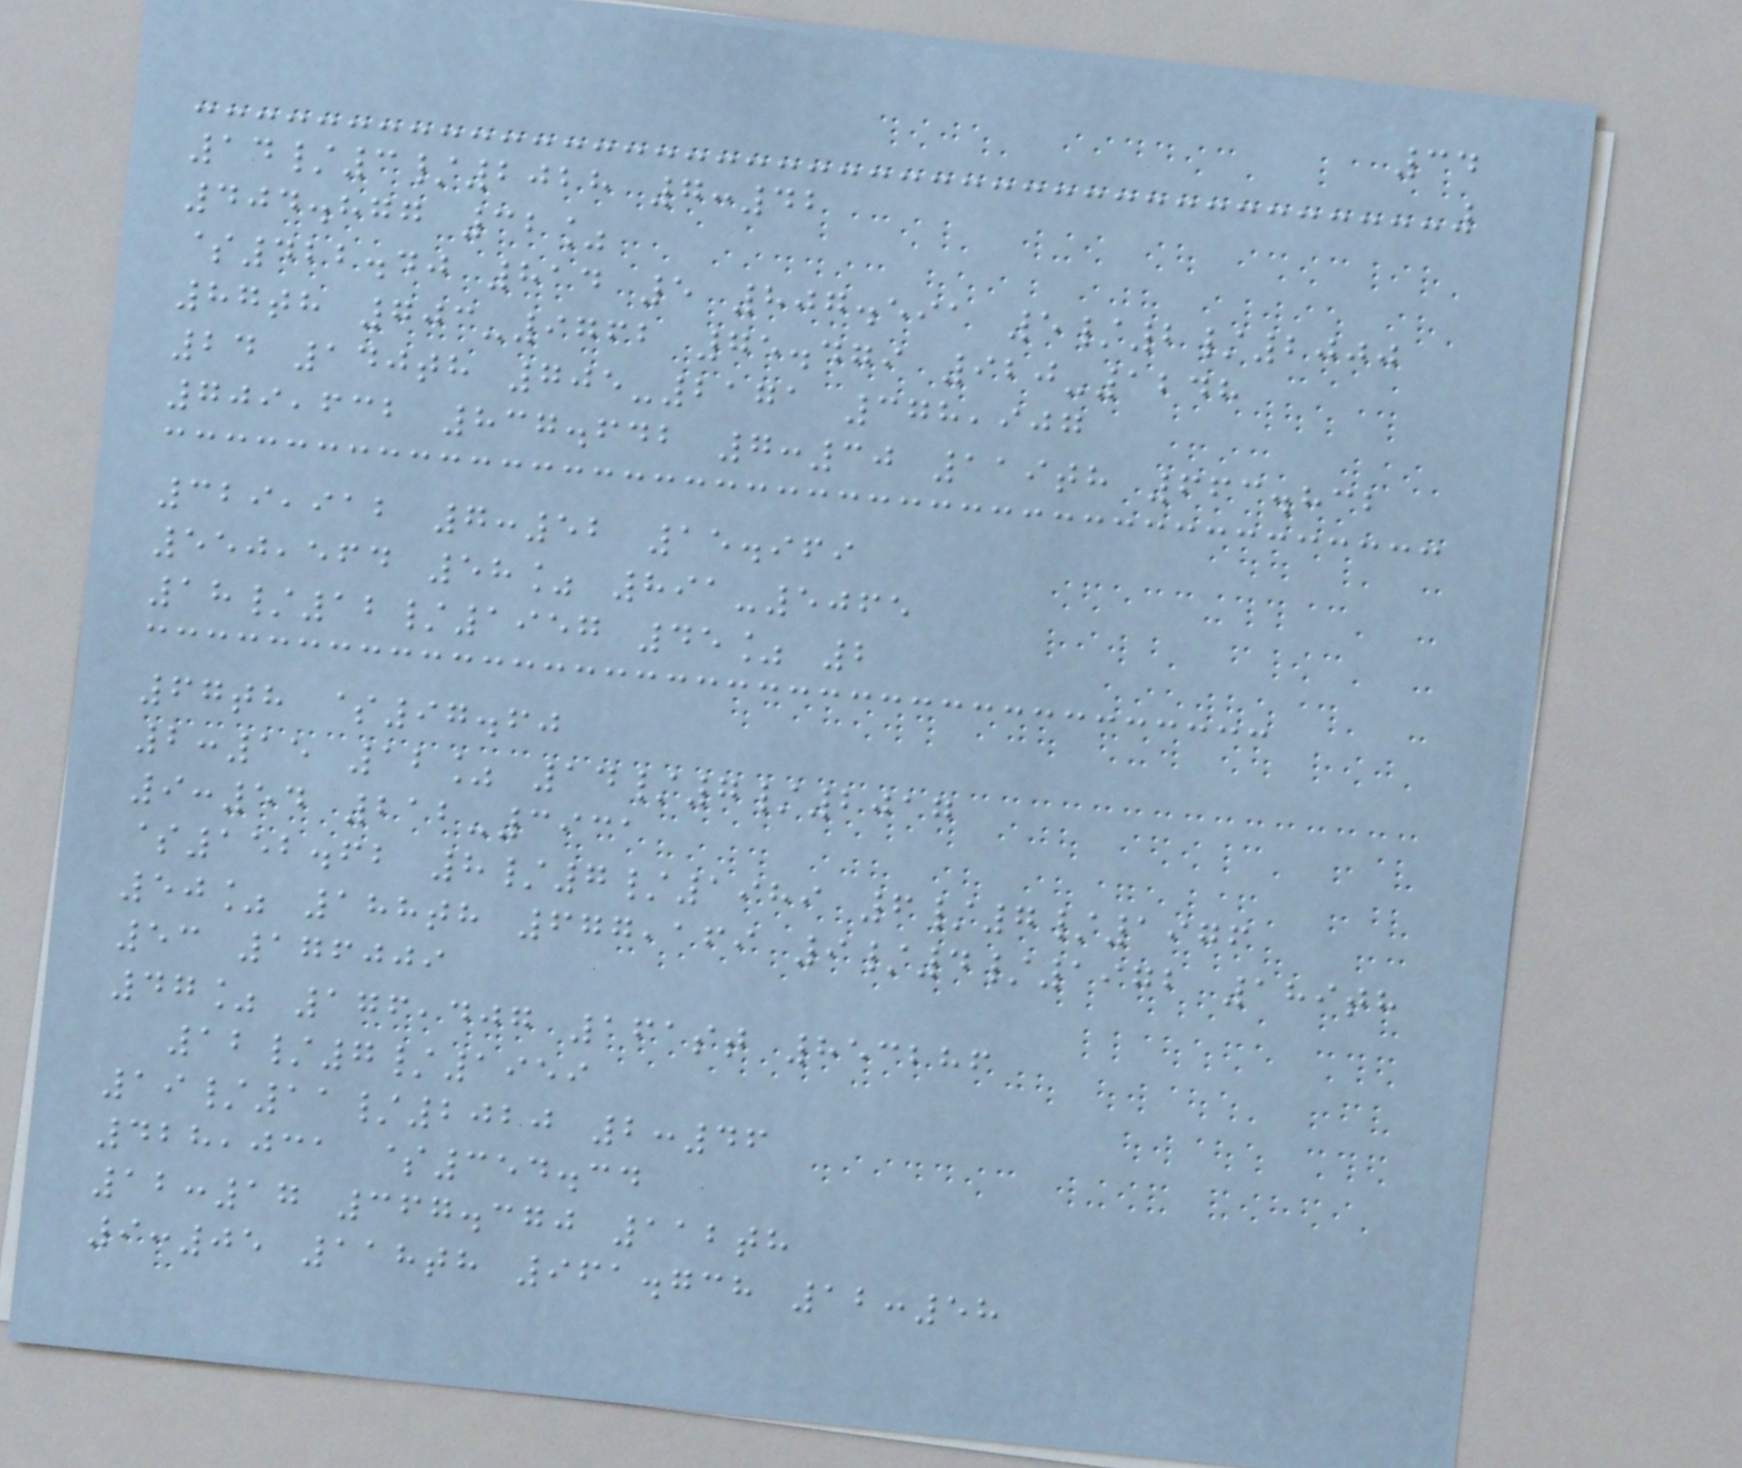34
14/3/2028 7:42
404.877 32%
$422.40 814 5 807.591 5/2/2000
87th 703-9762 75.479 920-1248
24 140th 705-2171 378,907
709,632 837.642 7:30 119th 663.832
329,912 7:52 15.969
550,564 58% 891-5065
18/12/1957 45% 2
67th $97.60
2:15 12% 14/7/2017
9:54 212-3931
$152.62 8/7/1989 6/7/1976
50% 188th 677,169 9/4/1972 189th
53 176009
47% 176,407 161st 853286
12/7/1959
19/11/2020 2:46
428,031 $354.34
12:17 367.370 112th
9:05 118th 961.738 12:58
